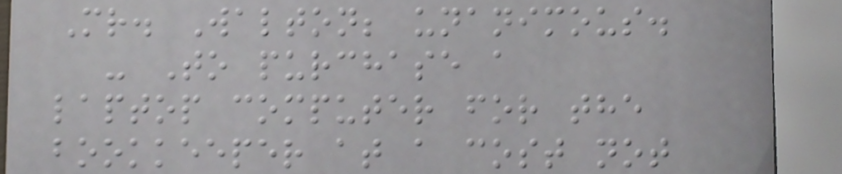Mr. Walton; unanimous.
- To purchase a
laptop computer for the
bookkeeper at a cost not
